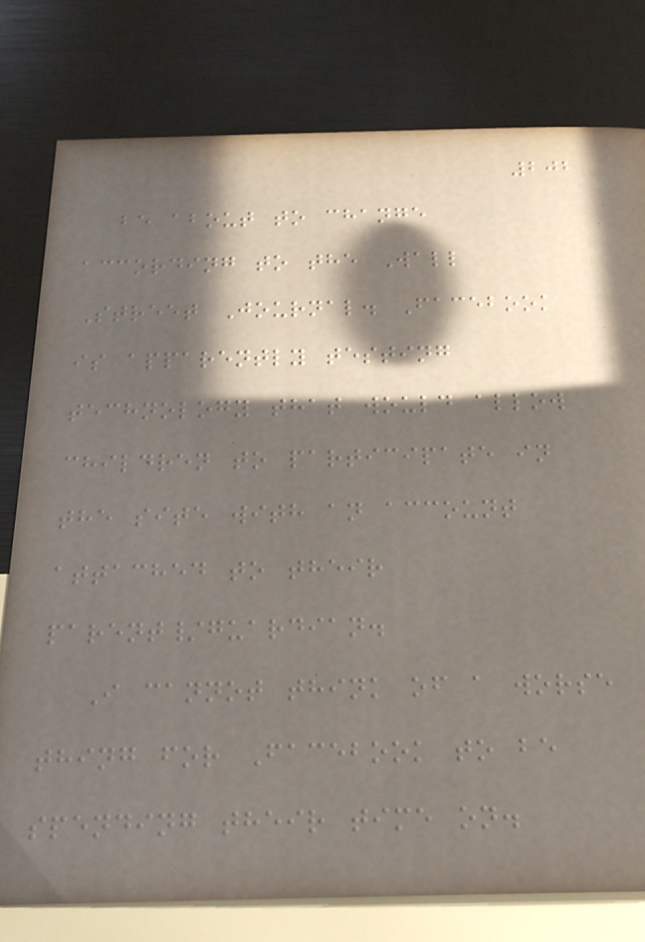202
be about to change
according to the Wall
Street Journal. Facebook
is apparently testing
technology that would allow
children to participate in
the site with an account
attached to their
parent/guardian.
I cannot think of a worse
thing for Facebook to be
spending their time on.
